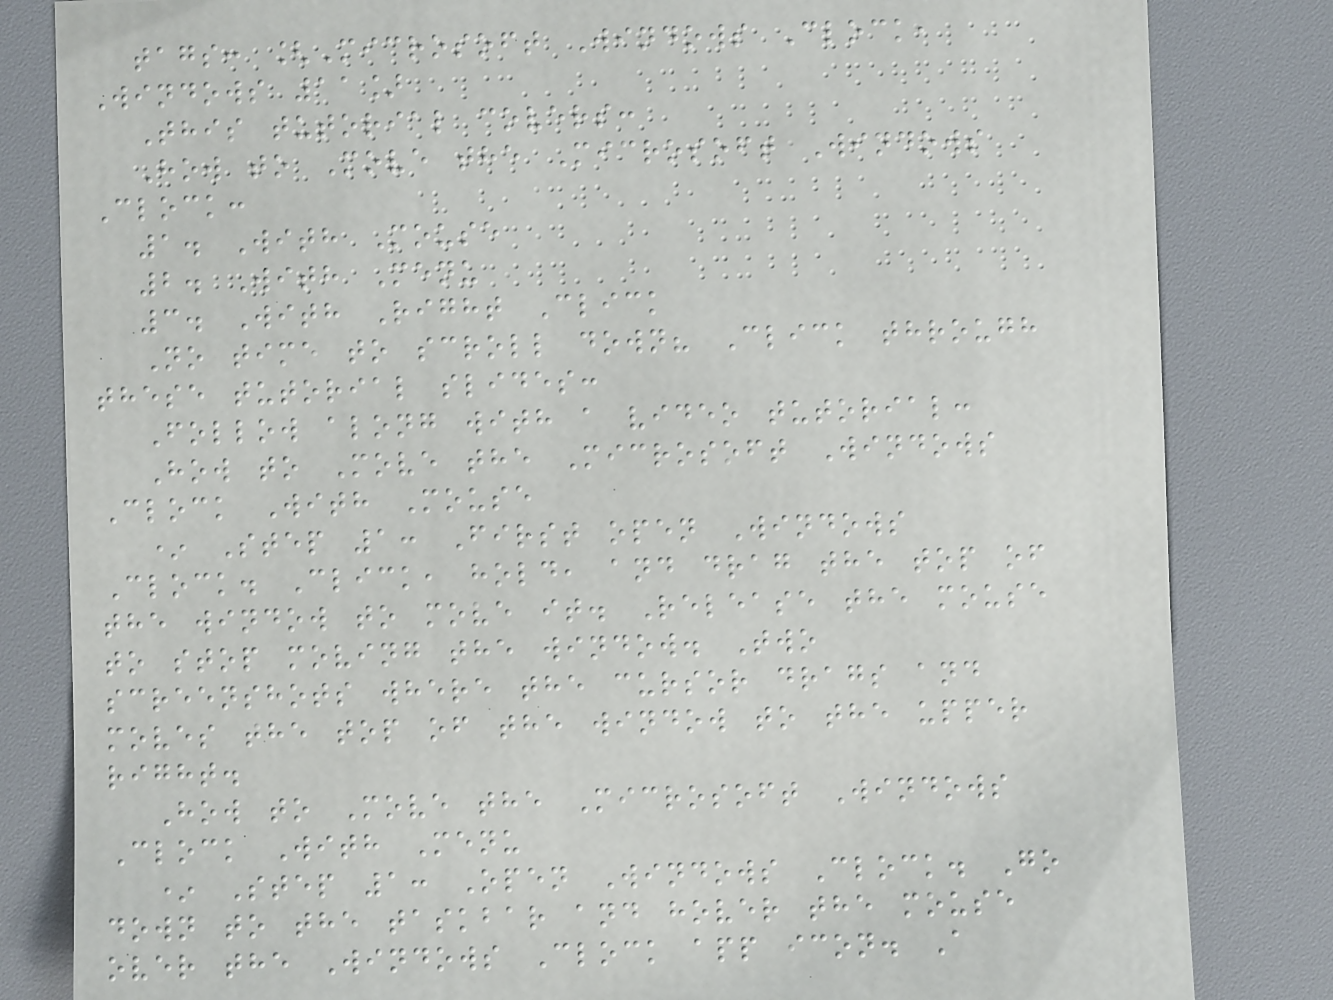tags: [Microsoft Windows Clock,
Windows 11]
This tutorial covers:
How to Move the Microsoft Windows
Clock:
1. With Mouse
2. With Menu
3. With Right Click
No time to scroll down? Click through
these tutorial slides:
Follow along with a video tutorial:
How to Move the Microsoft Windows
Clock With Mouse
* Step 1: First open Windows
Clock. Click, hold, and drag the top of
the window to move it. Release the mouse
to stop moving the window. Two
screenshots where the cursor drags and
moves the top of the window to the upper
right.
How to Move the Microsoft Windows
Clock With Menu
* Step 1: Open Windows Clock. Go
down to the taskbar and hover the mouse
over the Windows Clock app icon. A
